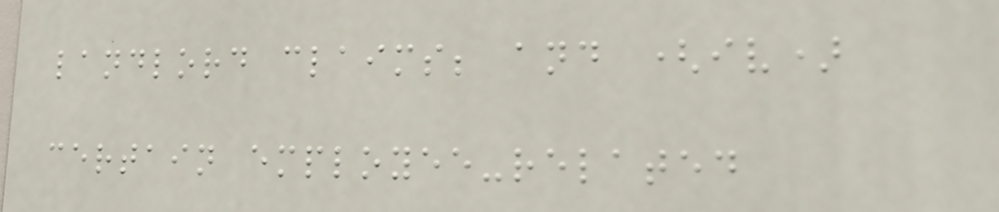landlord claims; and (iv)
certain employee-related
